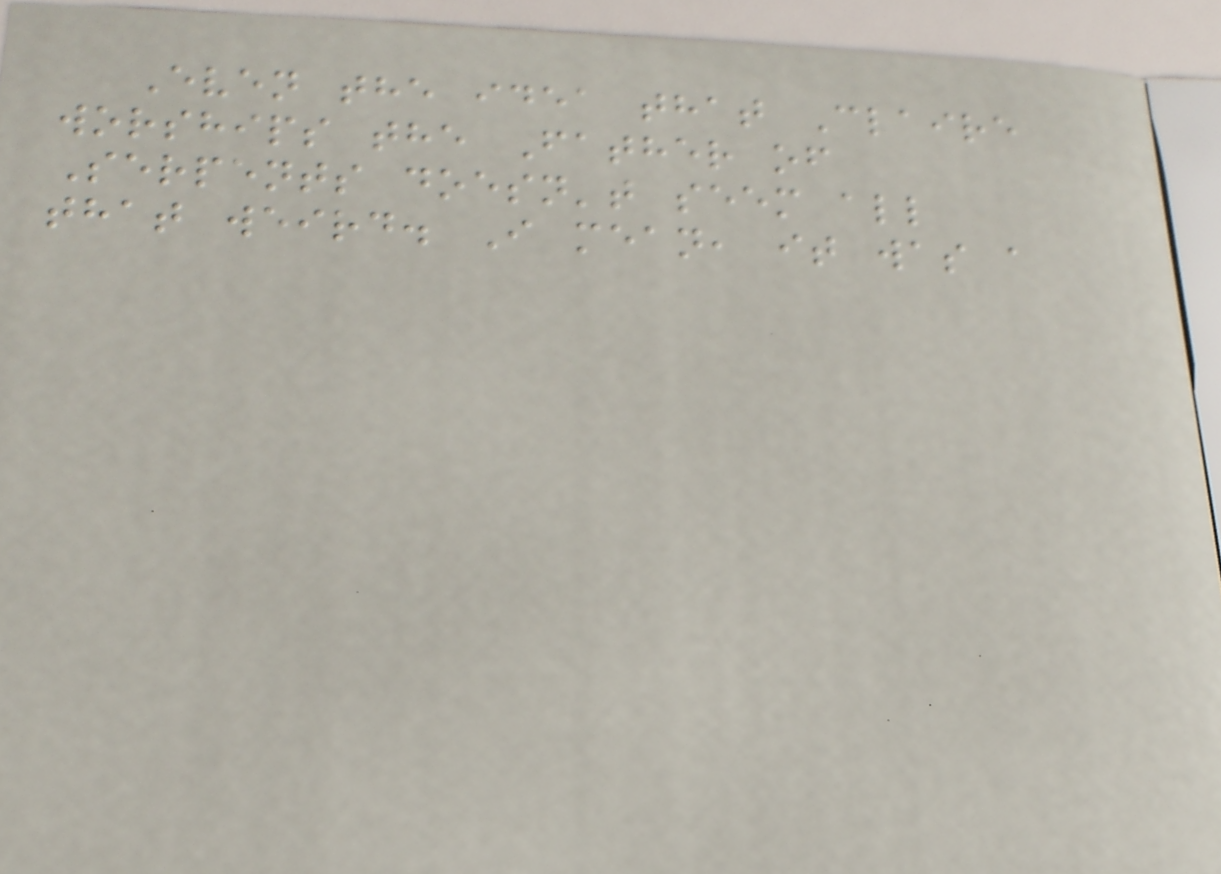Even the idea that Claire
worships the Father of
Serpents doesn't seem all
that weird. I mean, it was a
